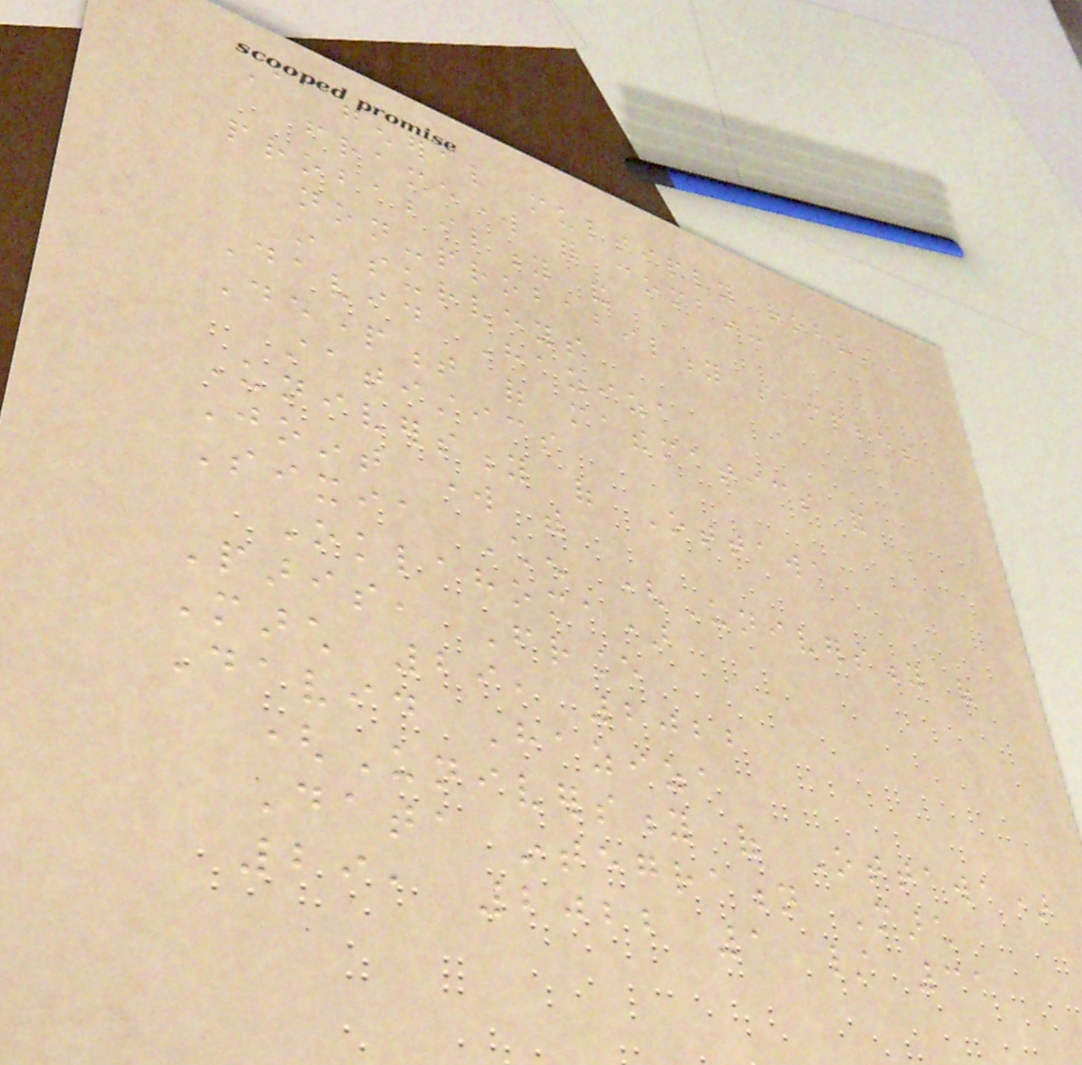A general multiply robust
framework for combining
probability and
non-probability samples
in surveys
David Haziza
Department of mathematics and
statistics
University of Ottawa
Joint work with
Sixia Chen (University of
Oklahoma)
Paris, France
March 29, 2022
David Haziza
(University of Ottawa)
Data integration March
29, 2022 1 / 31
